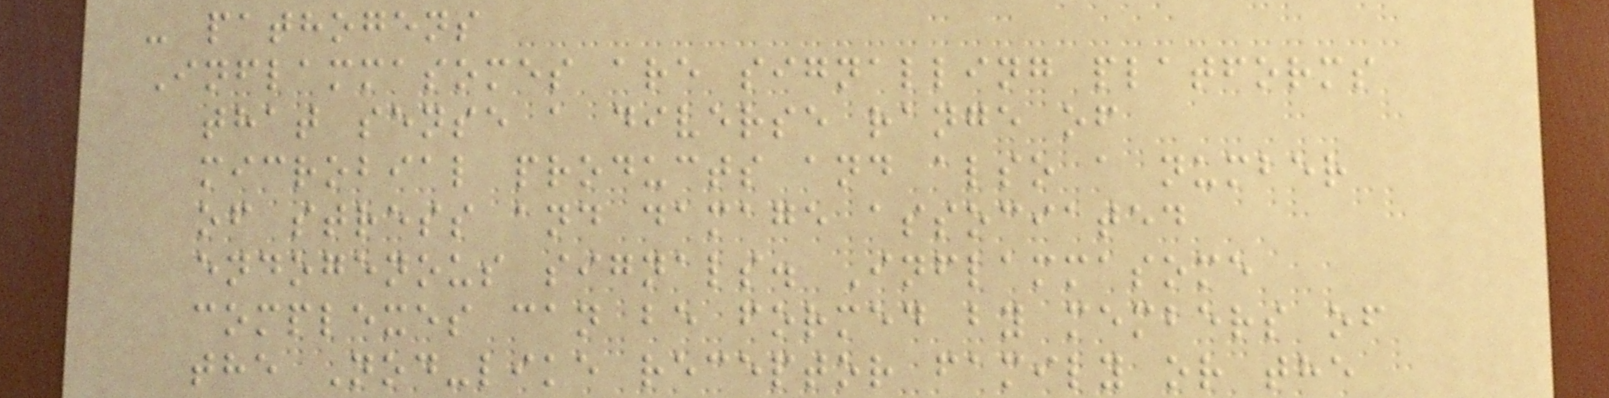- pathogens
Inflammasomes are signalling platforms
that sense a diverse range of
microbial products and also a number
of stress and damage associated
endogenous signals. Inflammasome
complexes can be formed by members of
the Nod-like receptor family or the
